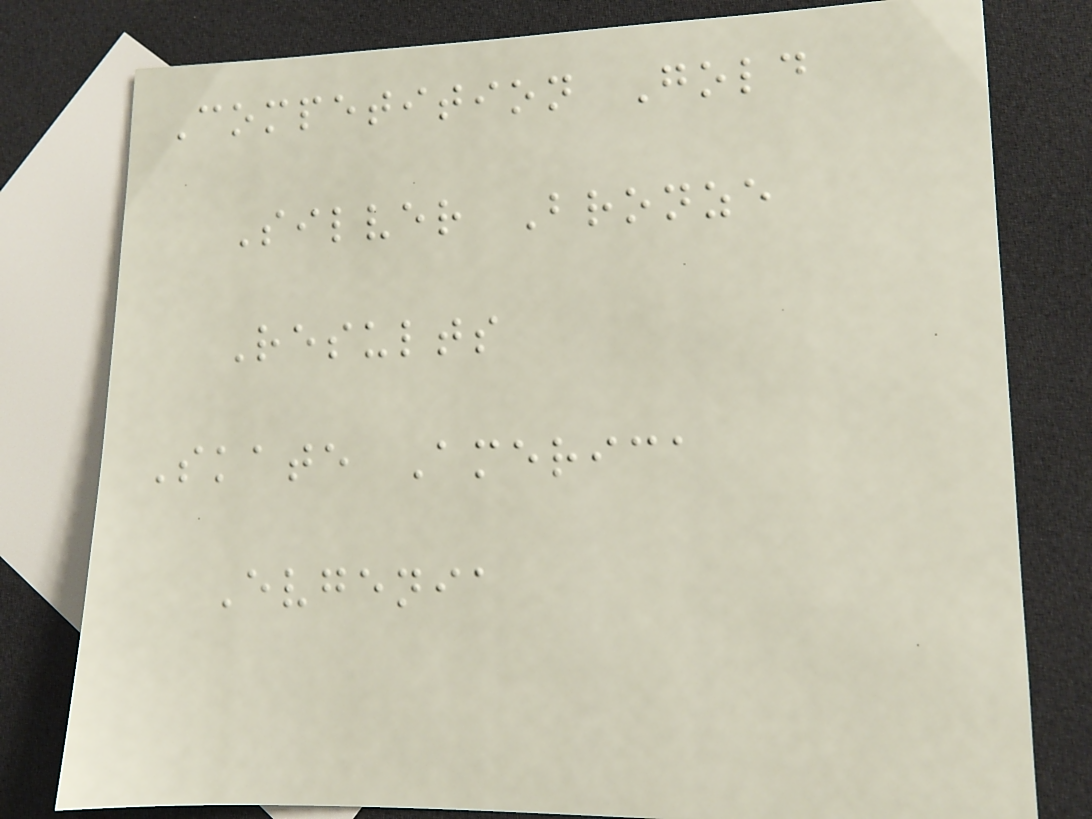Competition Gold
Silver Bronze
Results
Skate America
Evgenia
